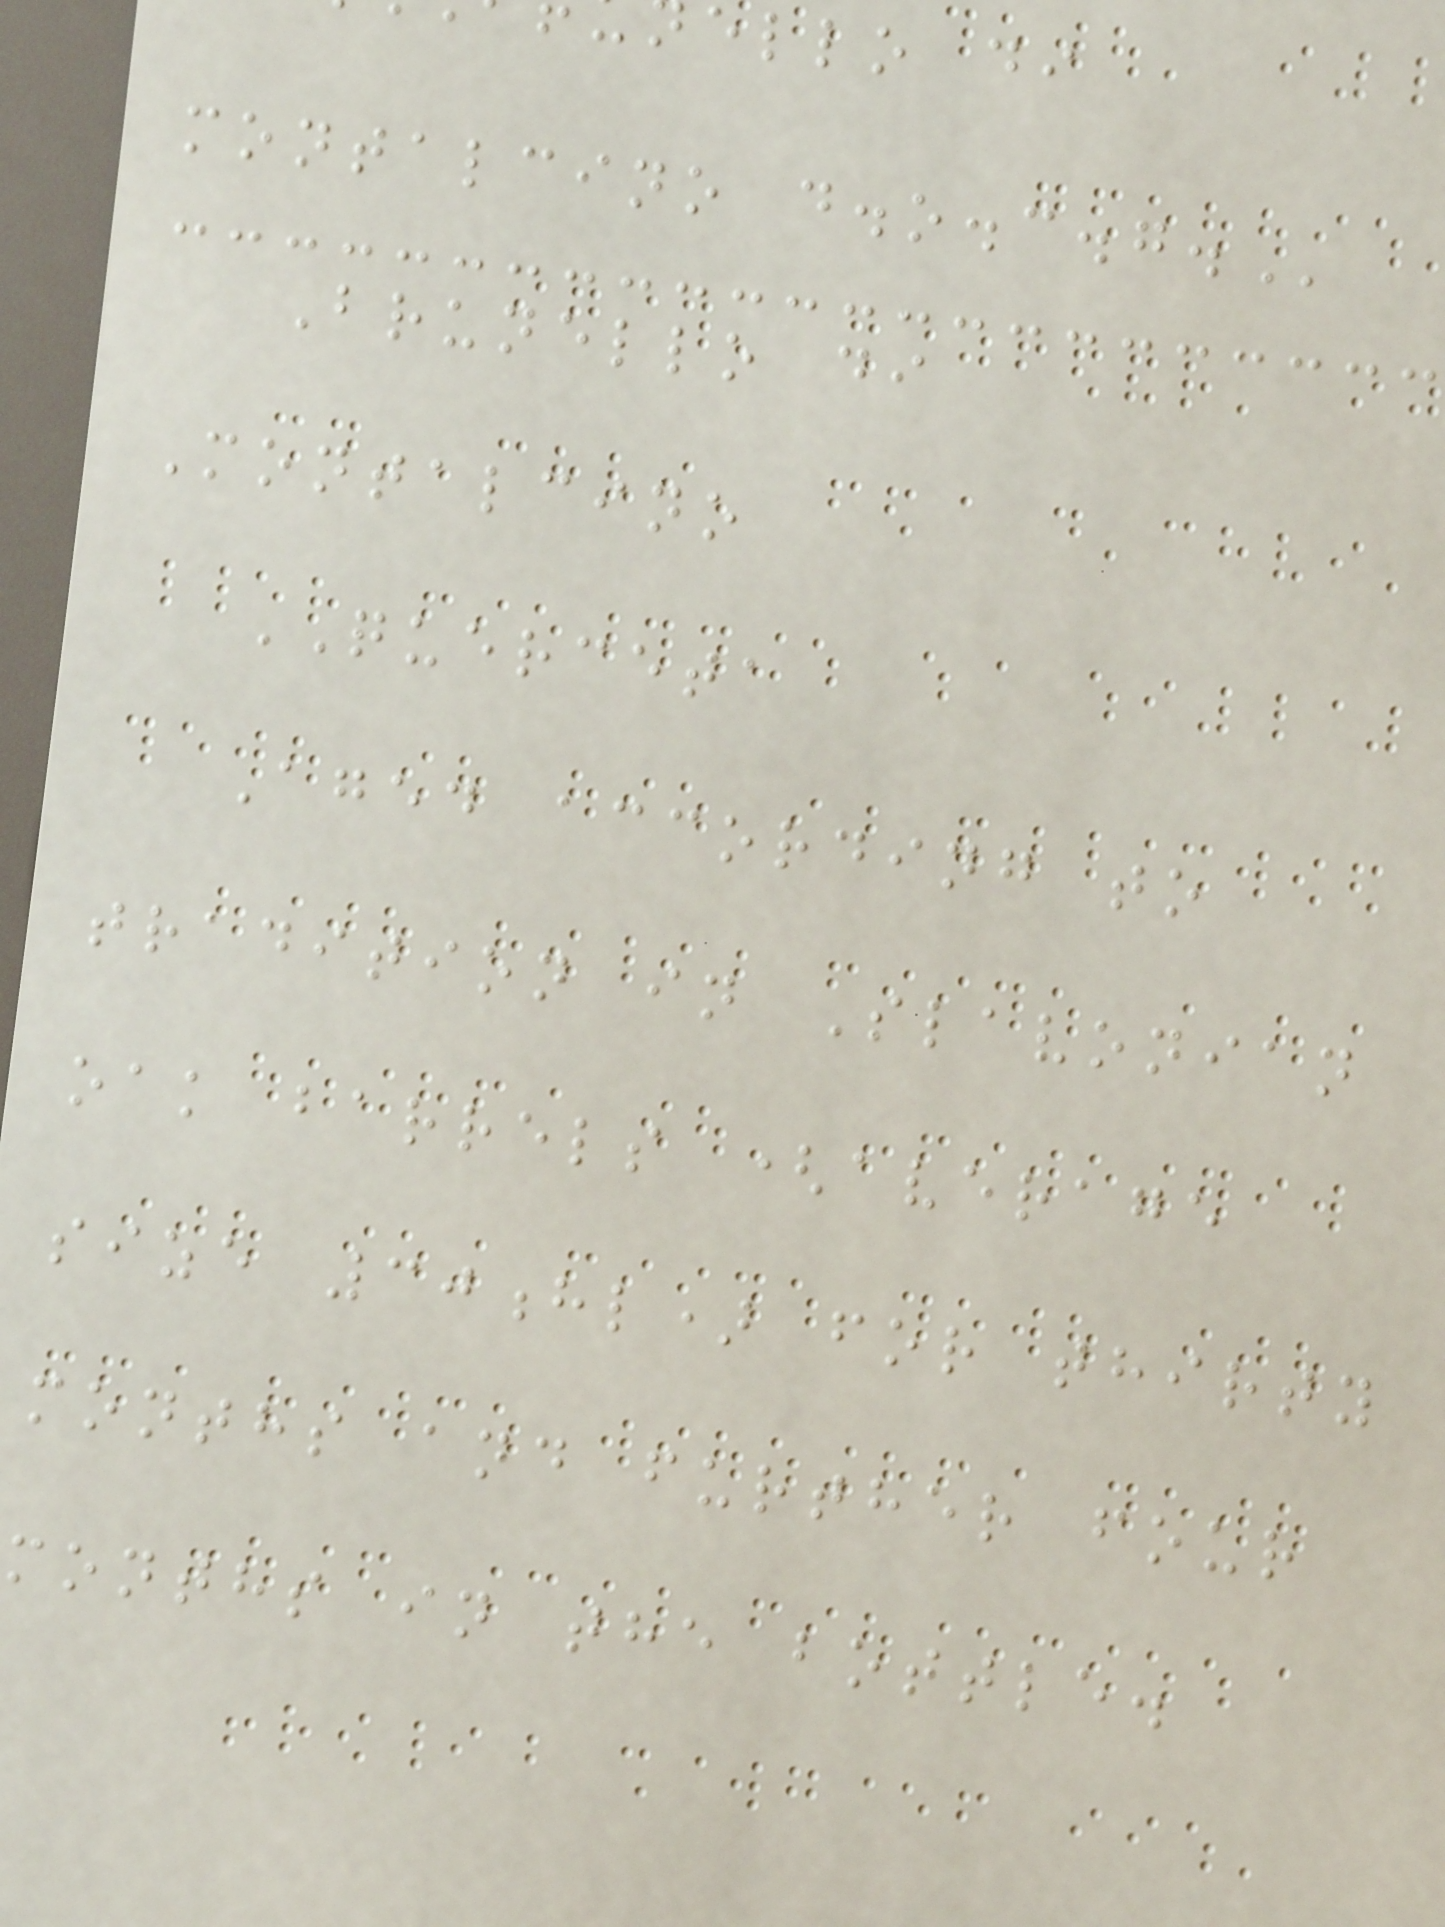ello di
montalcino
Brunello di
Montalcino
QUERCETA
Aged according to
tradition in Slavonian
oak barrels (average
size 30hl) for thirty
months and further four
months in the bottle.
